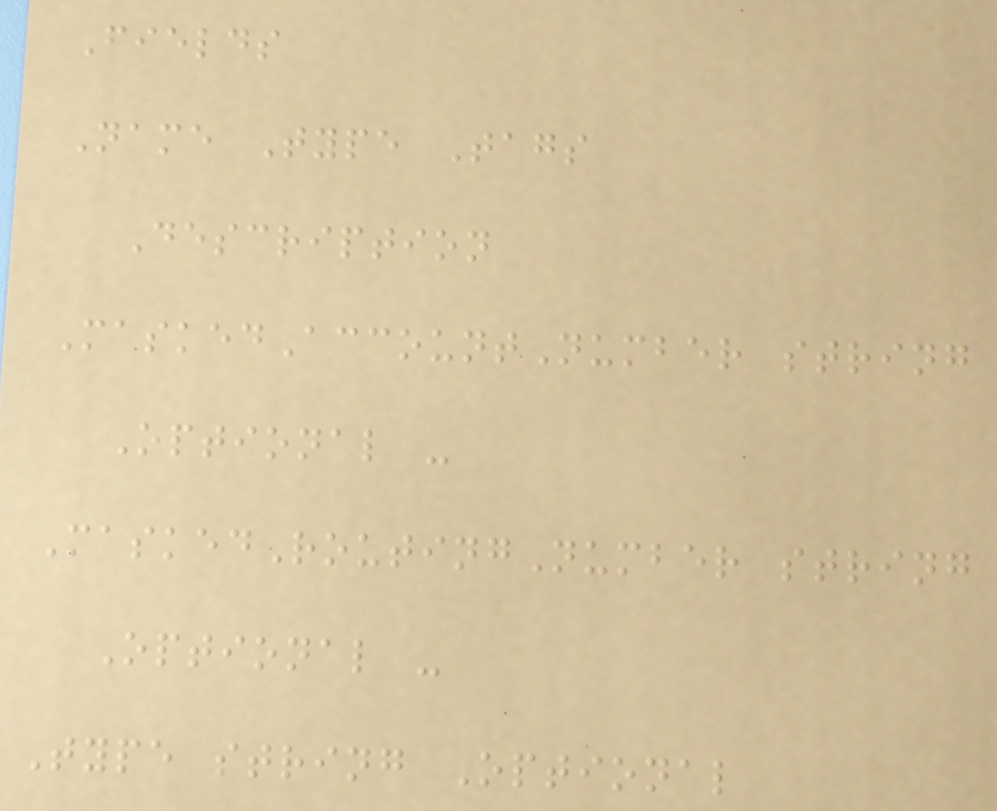Fields
Name Type Tags
Description
MaskedAccountNumber string
Optional -
MaskedRoutingNumber string
Optional -
Type string Optional
